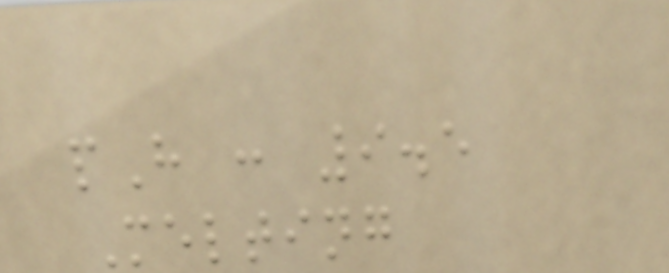pH : 9.5
Melting
